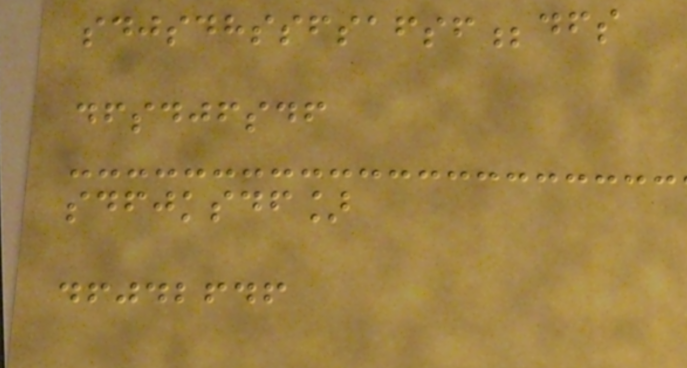sdjsdhssfsafsf;dfs
dfsdjfsdf
sdfjksdf]
dfjdbfdf
